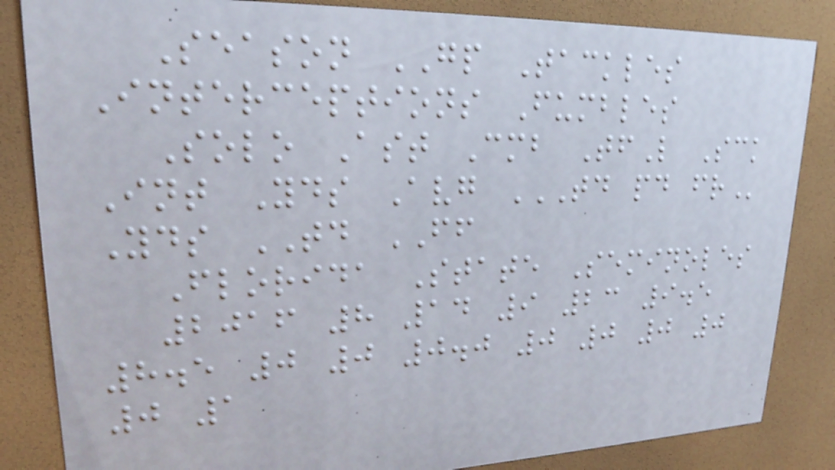Season GP Tackles
Interceptions Fumbles
Solo Ast Cmb TfL Sck
Int Yds Avg TD PD FR
Yds TD FF
Florida State Seminoles
2016 8 14 9 23 9.5
8.5 0 0 0.0 0 0 0 0
0 1
